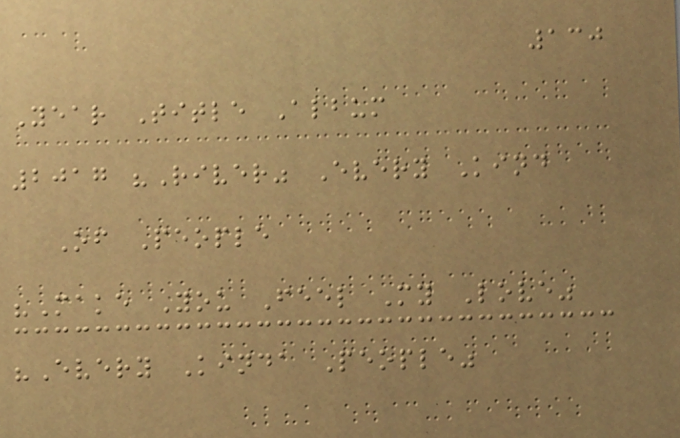130
Year Title Album
2017 "River" Every Kind
Of People
"Make You Feel My Love"
"Every Kinda People"
